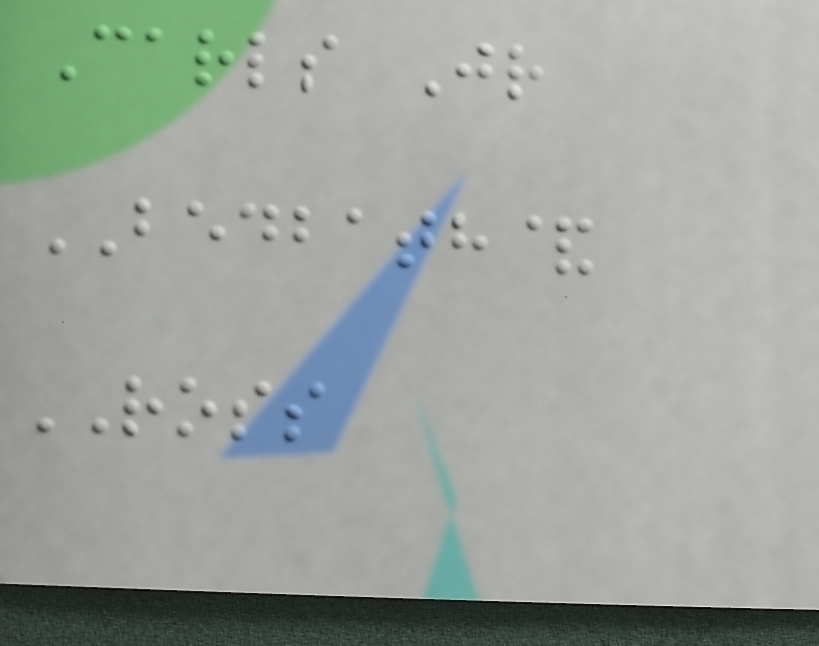Carls Jr
BEDBATH&
ROSS
